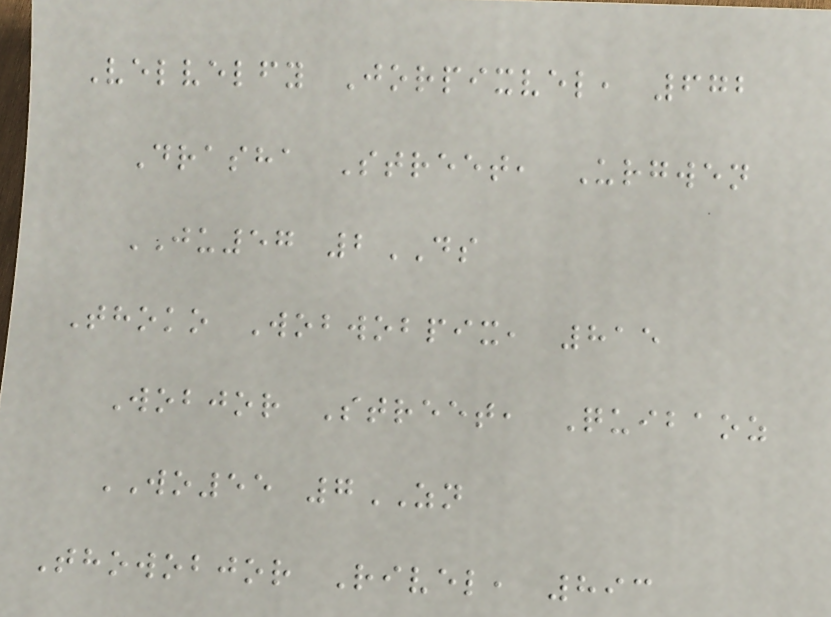Velvelfy Jorpixvel, 672
Drasha Street, Urgwen
JU57 2DS
Thoko Wobwobpix, 815
Wobjor Street, Quibaoz
WO55 7ZN
Thowobjor Rivel, 893
